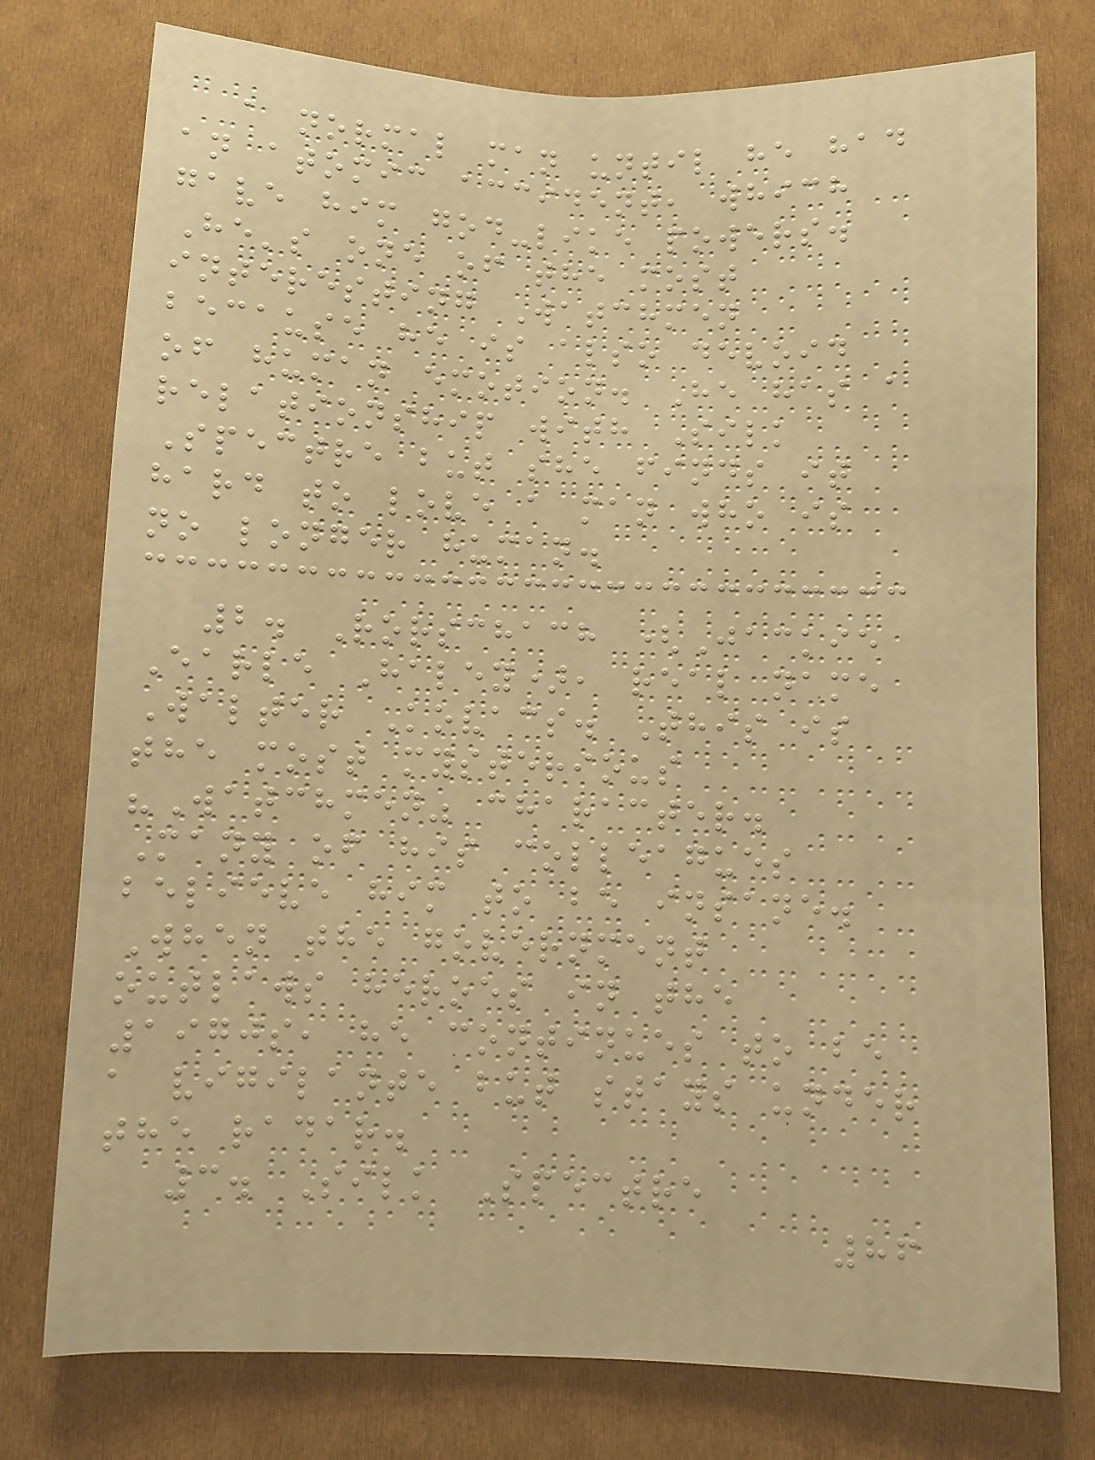a normal man until he had
an atomic accident, which
gave him god-like powers.
He's one of the most
interesting Watchmen
because he is also devoid
of human emotion. He has a
relationship with Silk
Spectre but she finds it
hard to love a man who is
no longer human.
2. Rorschach (Jackie
Earle Haley), real name
Walter Kovacs. This is
the most mysterious
"Watchmen" character.
Many of his colleagues
believe him to be insane.
When the government
outlaws heroes in the
1970s, he continues to be
a vigilante but stays under
the radar.
3. Silk Spectre
86
